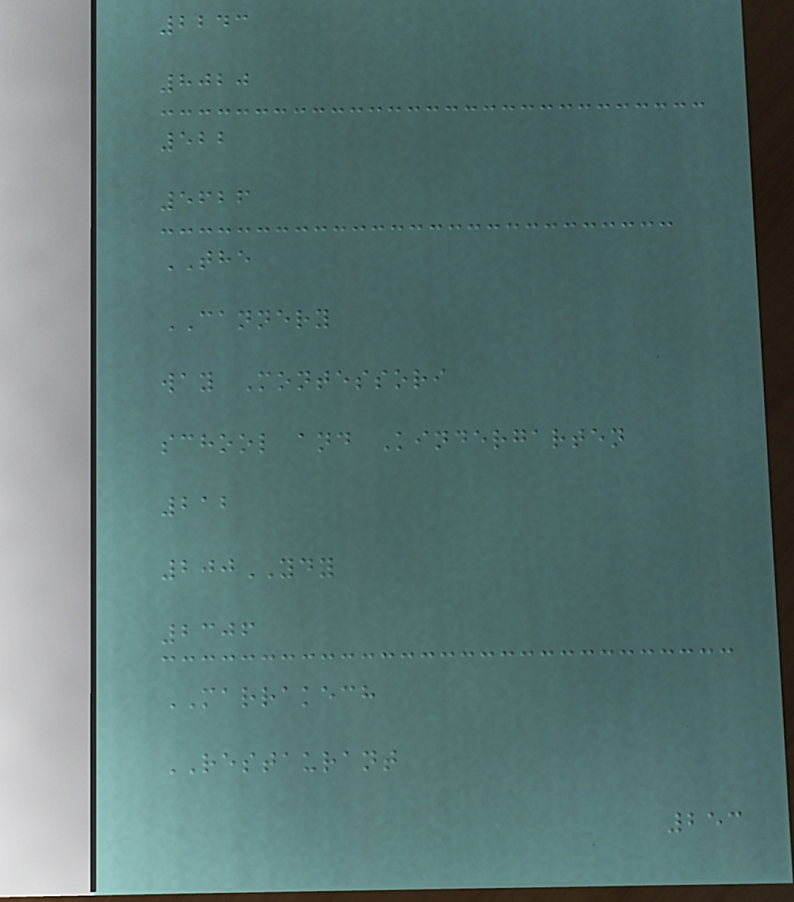2243
8020
522
5626
THE
CANNERY
way Montessori
school and Kindergarten
212
200YDY
2306
MARRAKECH
RESTAURANT
253
